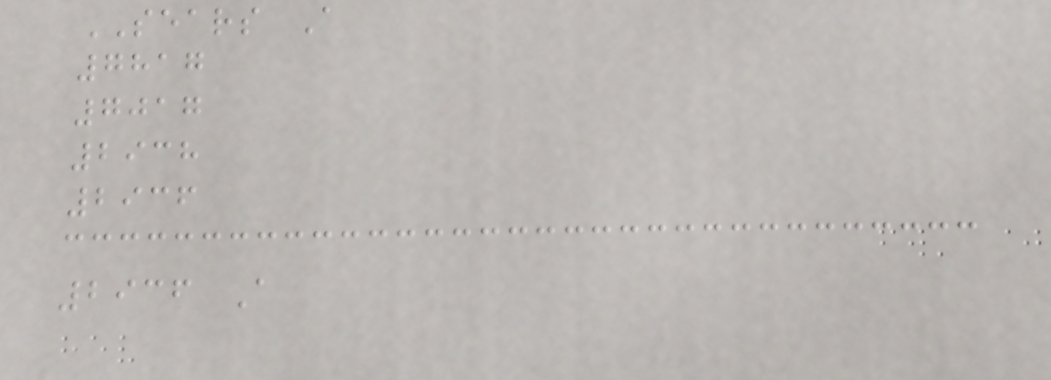SEARS A
7817
7017
2938
2936
2936 A
